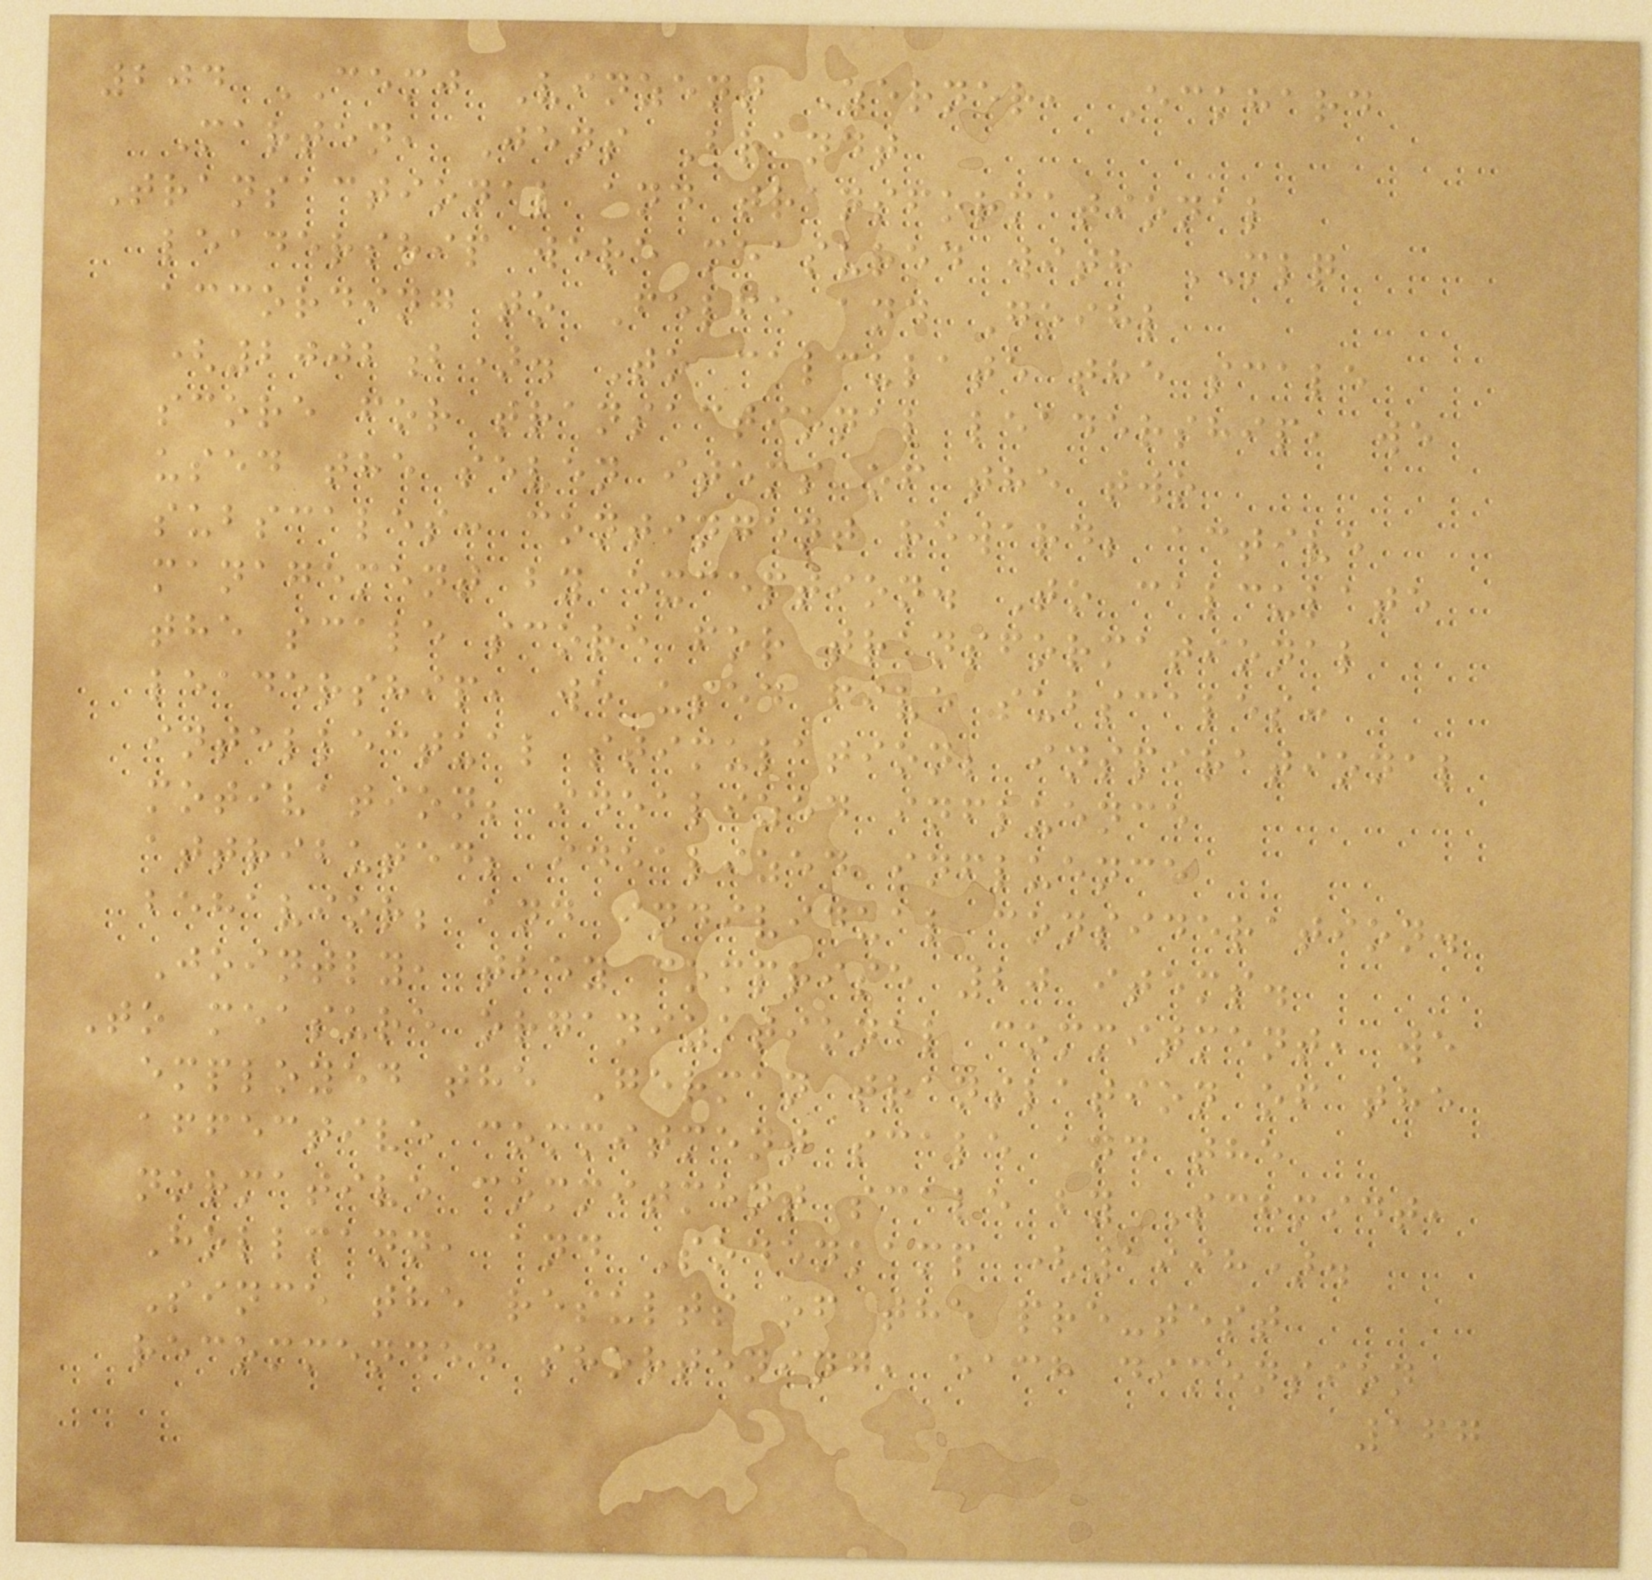204 CEMJ Vinzent Zerner, Eckhard
Marten, Jens Brandt
Transactional and transformational
leadership were measured with MLQ
according to Felfe and Goihl
(2002b). To calculate the scale
score for transactional leadership, we
used the seven items of the two
subscales: contingent reward; active
management by exception. To calculate
the scale score for transformational
leadership, we used five subscales:
intellectual stimulation; inspirational
motivation; idealized influence
attributed; idealized influence
behavior; and individual consideration.
Jointly, they comprise 20 items.
To measure organizational commitment, we
employed the German translation of the
affective commitment scale and the
normative commitment scale by Schmidt,
Hollmann, and Sodenkamp (1998).
Since the results of the pre-test
recommended shortening, each dimension
167
